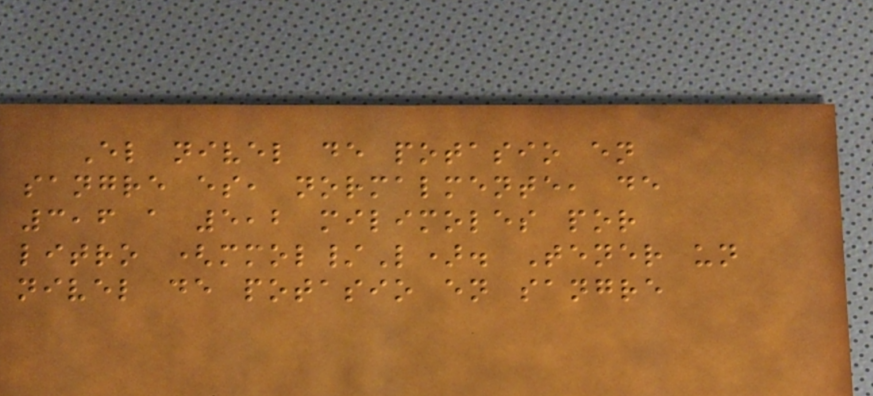El nivel de potasio en
sangre es, normalmente, de
3,6 a 5,2 milimoles por
litro (mmol/L). Tener un
nivel de potasio en sangre
